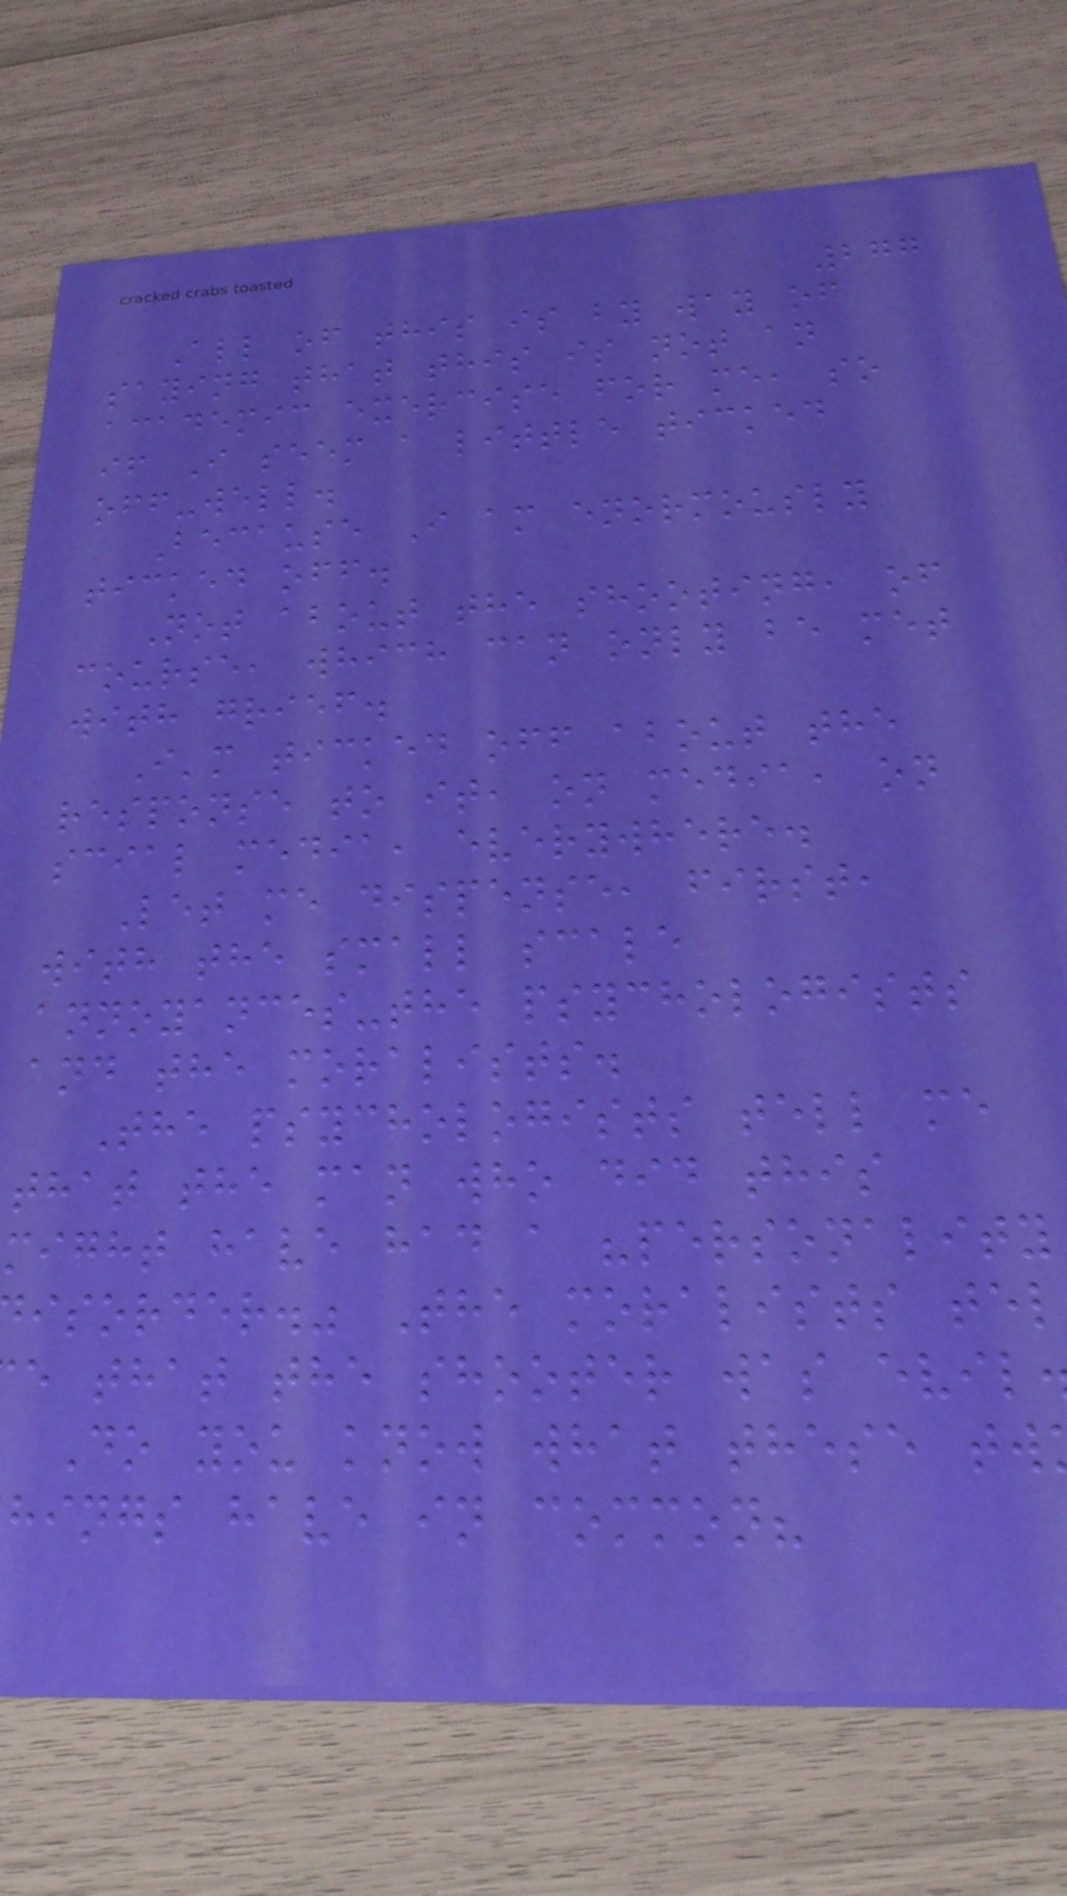277
All of this is by way of
saying that this is not an
academic exercise for me, so
if I seem a little ticked
off-well.
Because I am enormously
ticked off.
Not about the shooting, of
course, which can only be met
with grief.
I'm ticked off about the
response to it, on media, on
scial media, everywhere.
Let me dispense, first,
with the small scale
annoyances-the psychologists
and the moralists.
The psychologists tell me
that the man who did this
might have had a "personality
isorder." The moralists tel
e that the shooter was evil
Do you know what these tw
hings have in common?
